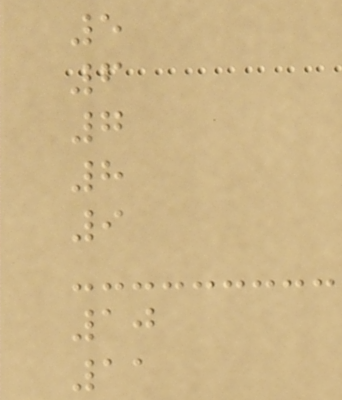5
6
7
8
9
10
11
